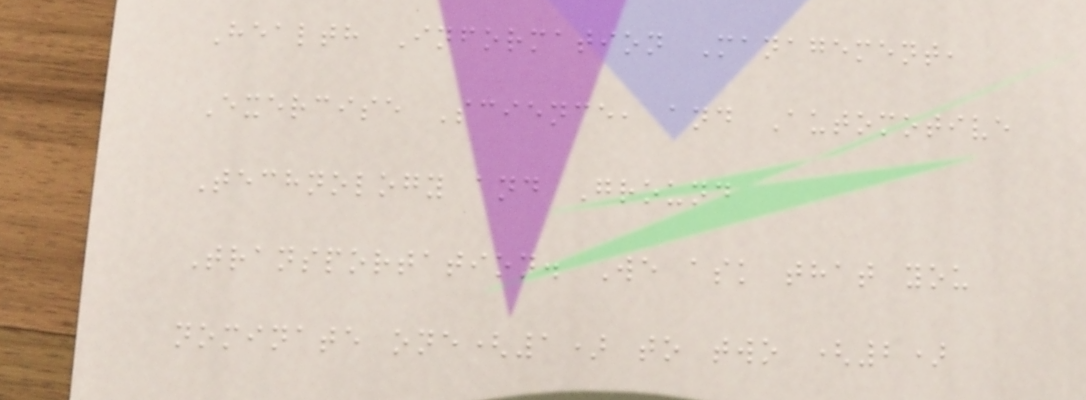Health Information Management,
Exercise Science, and Automotive
Technology and Ground
Transportation. We ask that you
nominate one(1) to two (2)
